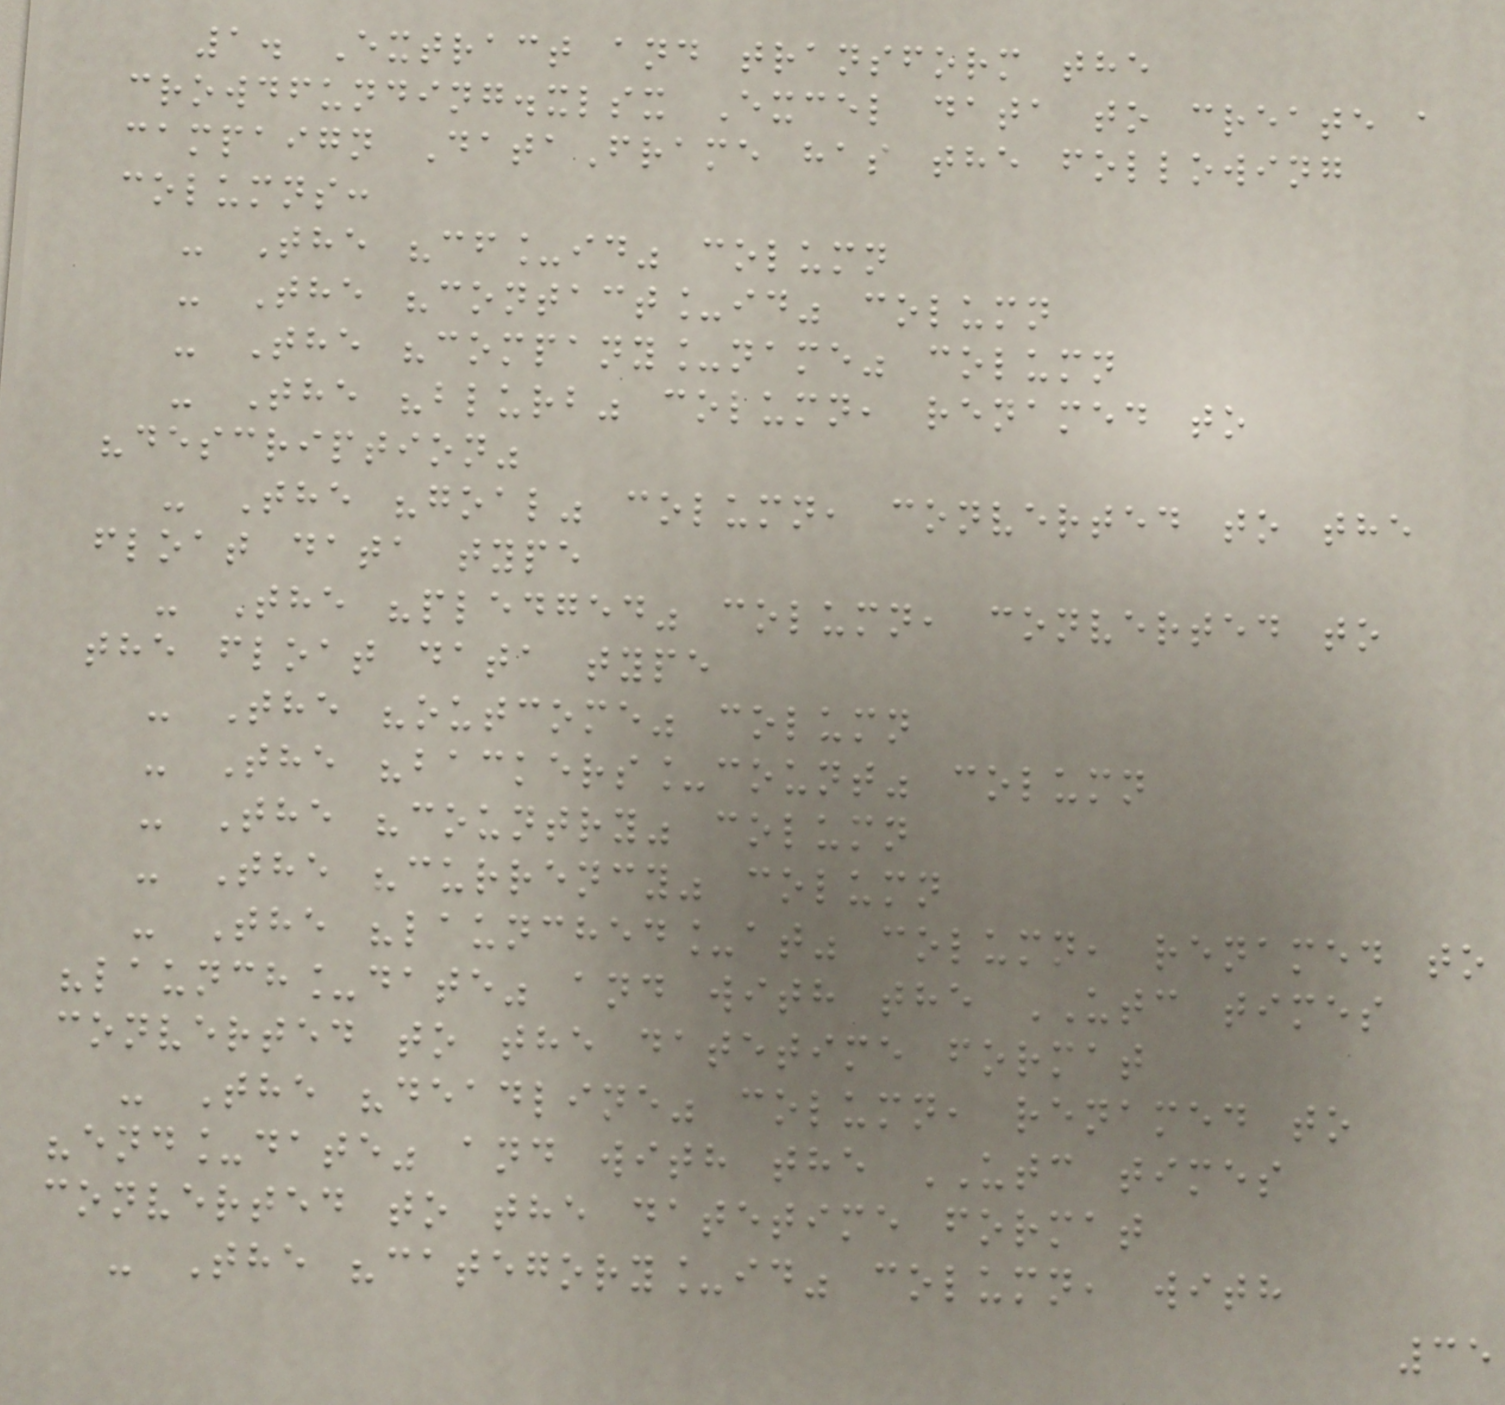1. Extract and transform the
crowdfunding.xlsx Excel data to create a
campaign DataFrame has the following
columns:
- The "cf_id" column
- The "contact_id" column
- The "company_name" column
- The "blurb" column, renamed to
"description"
- The "goal" column, converted to the
float data type
- The "pledged" column, converted to
the float data type
- The "outcome" column
- The "backers_count" column
- The "country" column
- The "currency" column
- The "launched_at" column, renamed to
"launch_date" and with the UTC times
converted to the datetime format
- The "deadline" column, renamed to
"end_date" and with the UTC times
converted to the datetime format
- The "category_id" column, with
35
